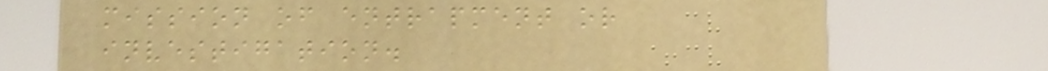mission of entrapment or
investigation.
